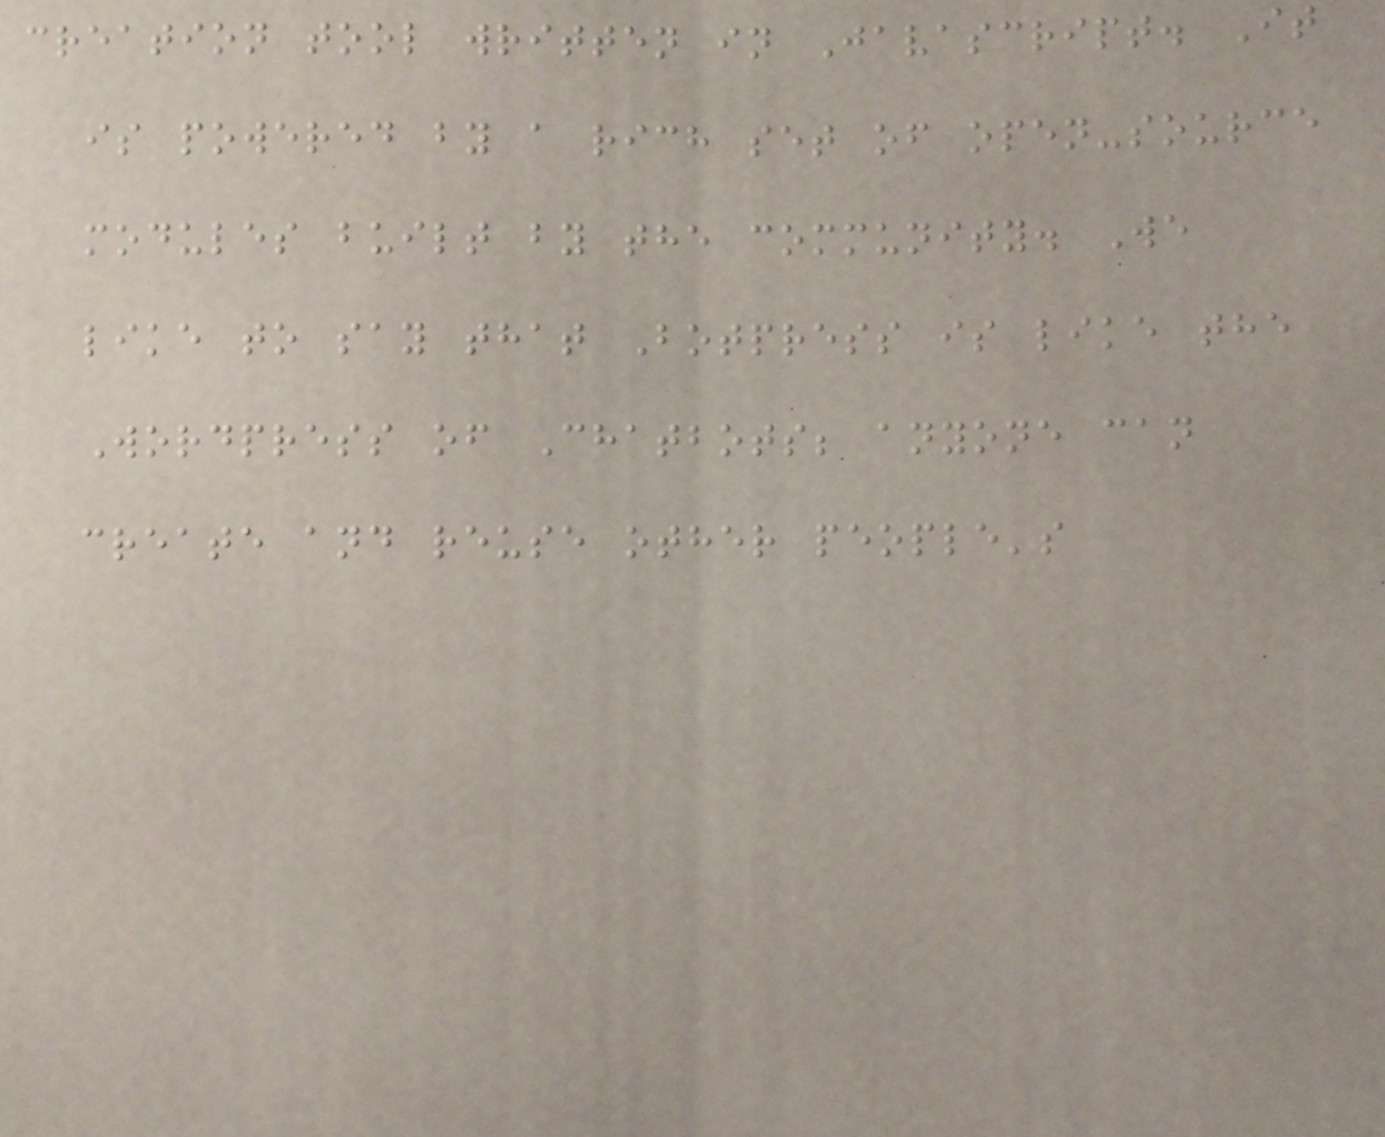creation tool written in Javascript. It
is powered by a rich set of open-source
modules built by the community. We
like to say that Botpress is like the
Wordpress of Chatbots; anyone can
create and reuse other people's
